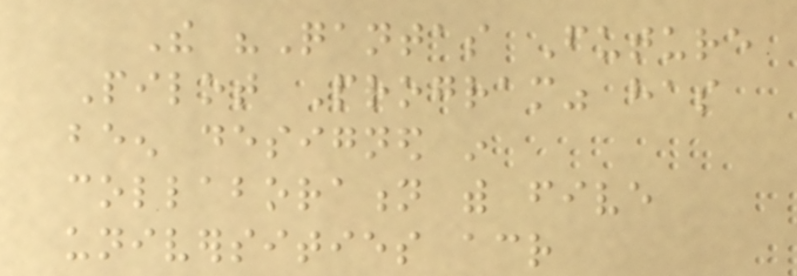The "Qantas Future
Pilot Program" has
been designed in
collaboration with five
universities across
